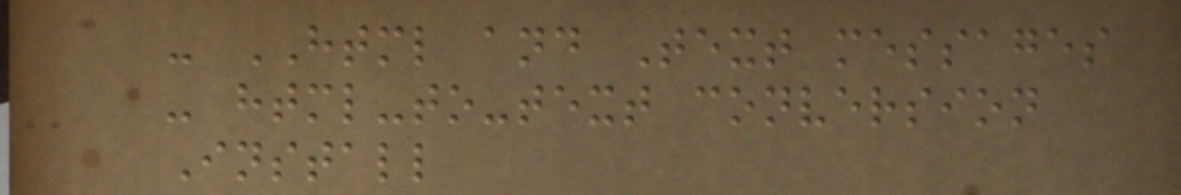- HTML and Text messages
- html-to-text conversion
Install
